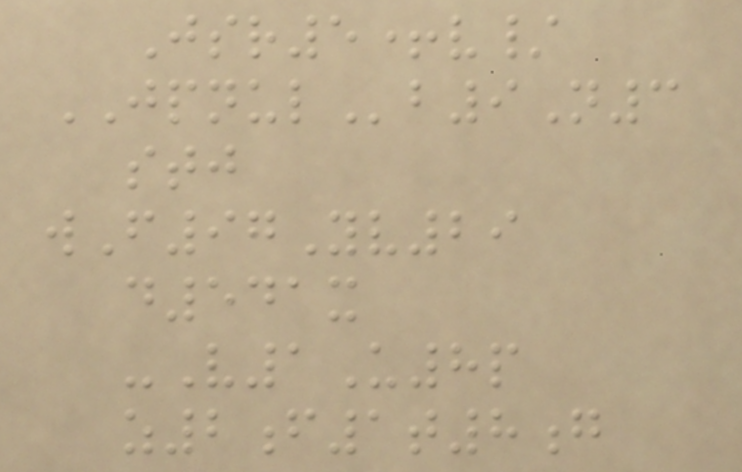Jsr5+v/
JPNULb9N3
stj
wF97Yv29
d541x
-V1U8p
z2f1t8g
